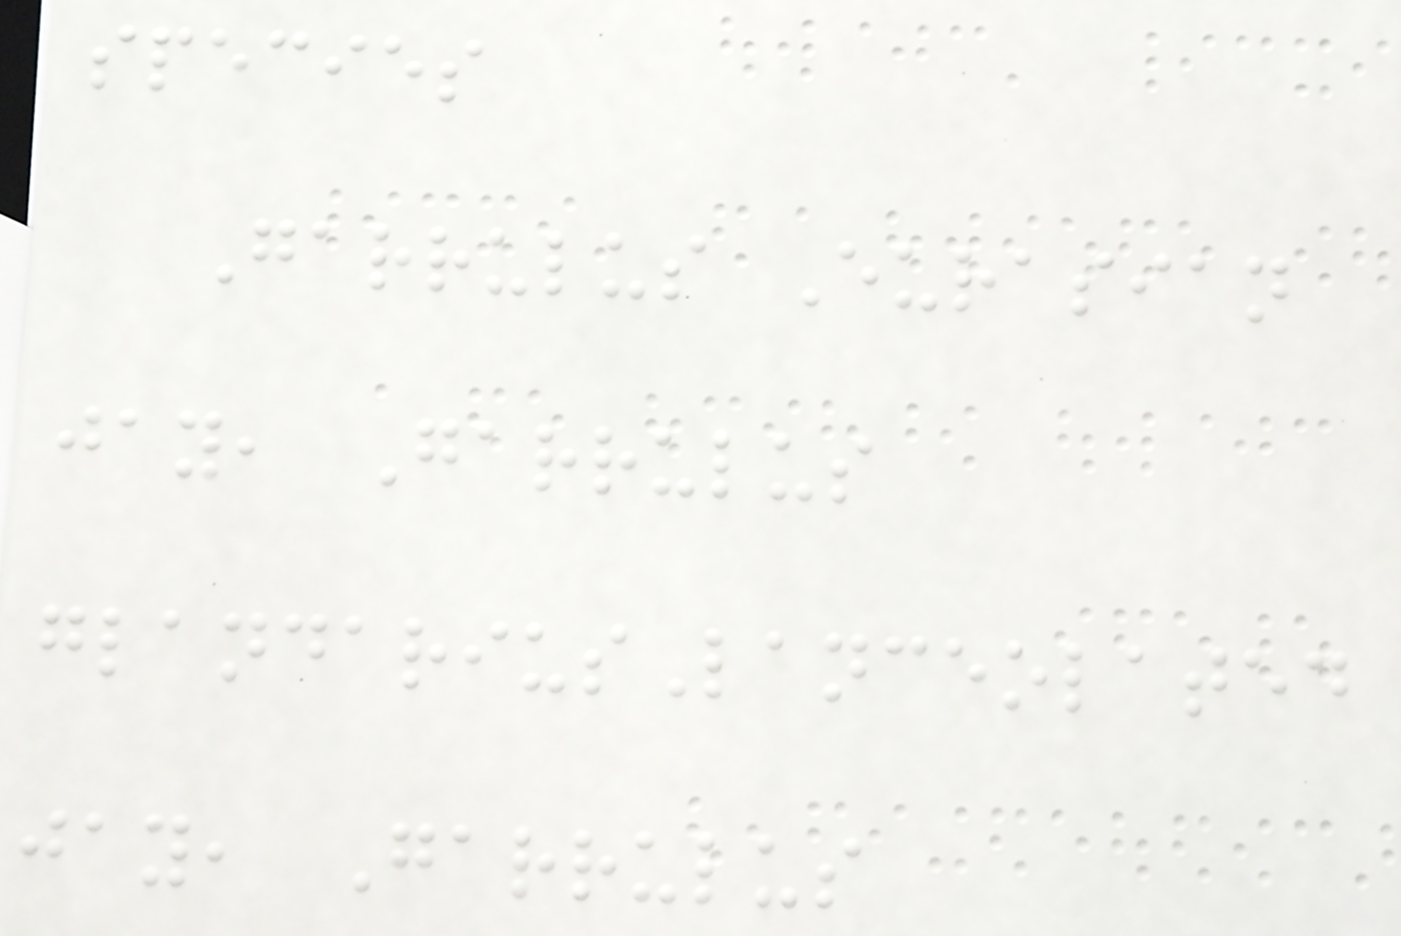species
Garrulus Eurasian
jay, Garrulus
glandariusLanceolated
jay, Garrulus
